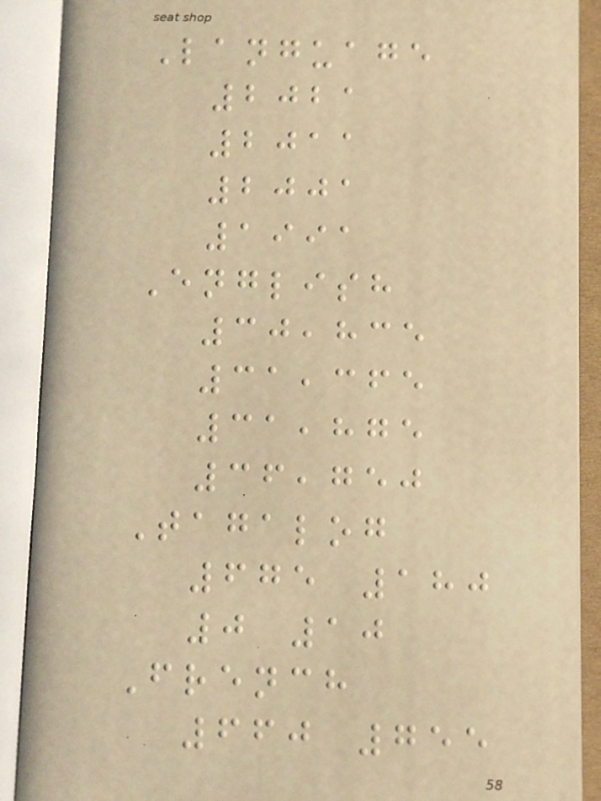Language
2021
2011
2001
1991
English
30,835
31,365
31,875
36,750
Tagalog
675 180
0 10
French
660 755
